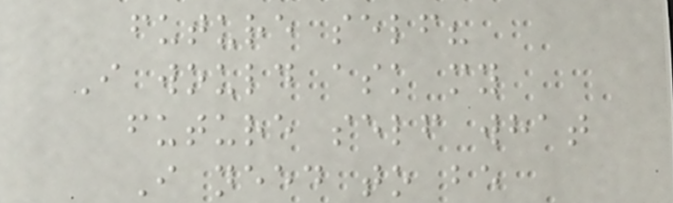future self?
I would ask my
future self what
I need to be
